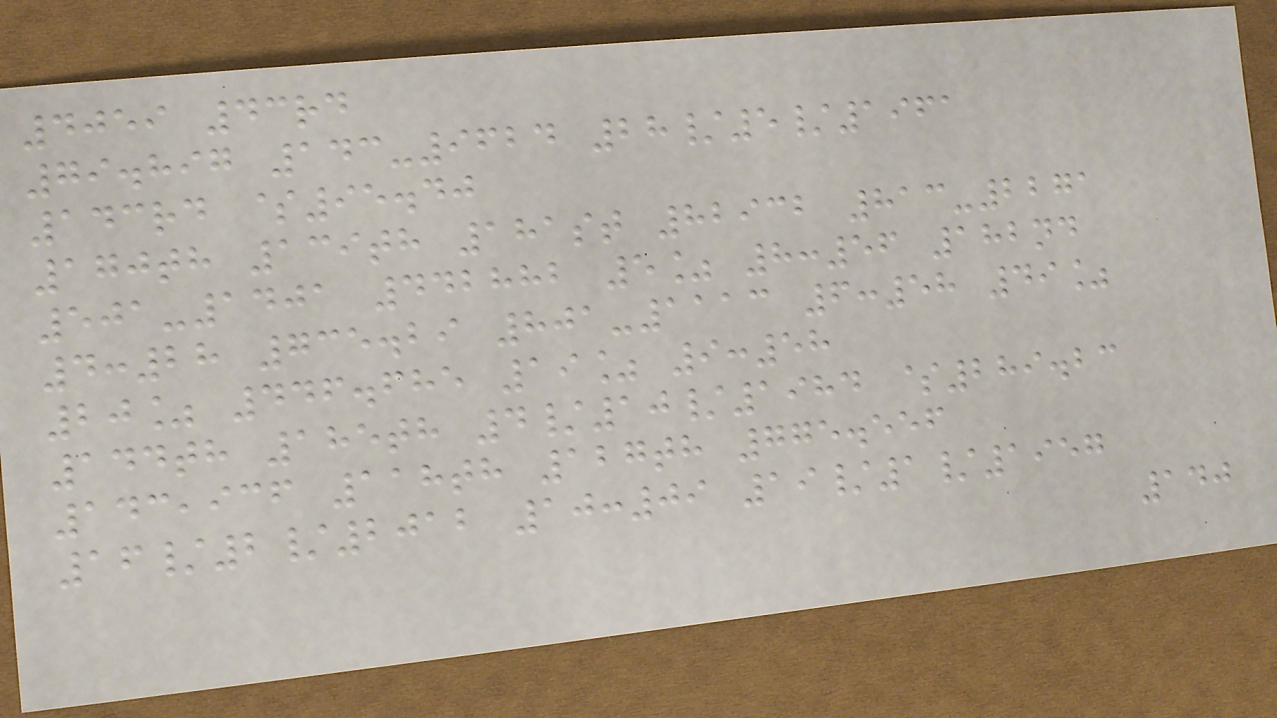4059 43rd
79.897 143-9624 28/5/1961
143rd $95.40
170th 139th 181st 82932 813-2271
501-1401 442882 5% 8:56 182nd
4:28 735.29 801-1113 6:58 49%
20% 446.685 19% 9:58
144th 185th 4/10/1984 $289.23
143,936 118th 127th 775.556
16/2/2012 10:09 19/1/1957
140
